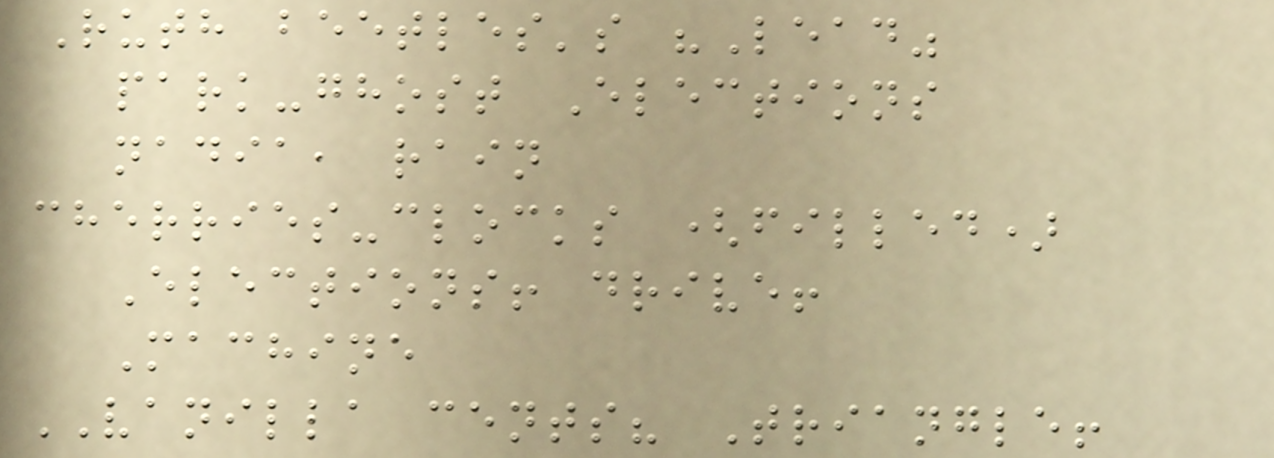Ruth beetles's "Lead"
park-ghost Elections
nadia, rain
cherries-clocks (filled)
Elections! drive!
Machine
VANILLA cents? Triangle!
